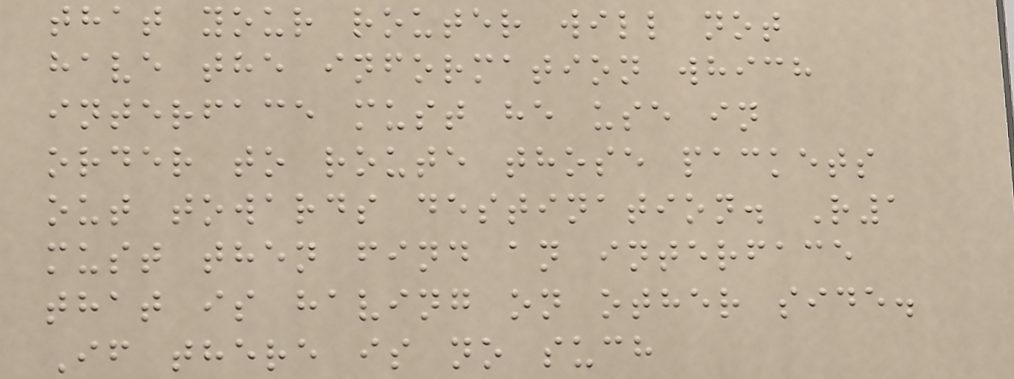that your router will not
have the information which
interface must he use in
order to route those packets
out towards destination. R1
must then find an interface
that is having on other side.
If there is no such
